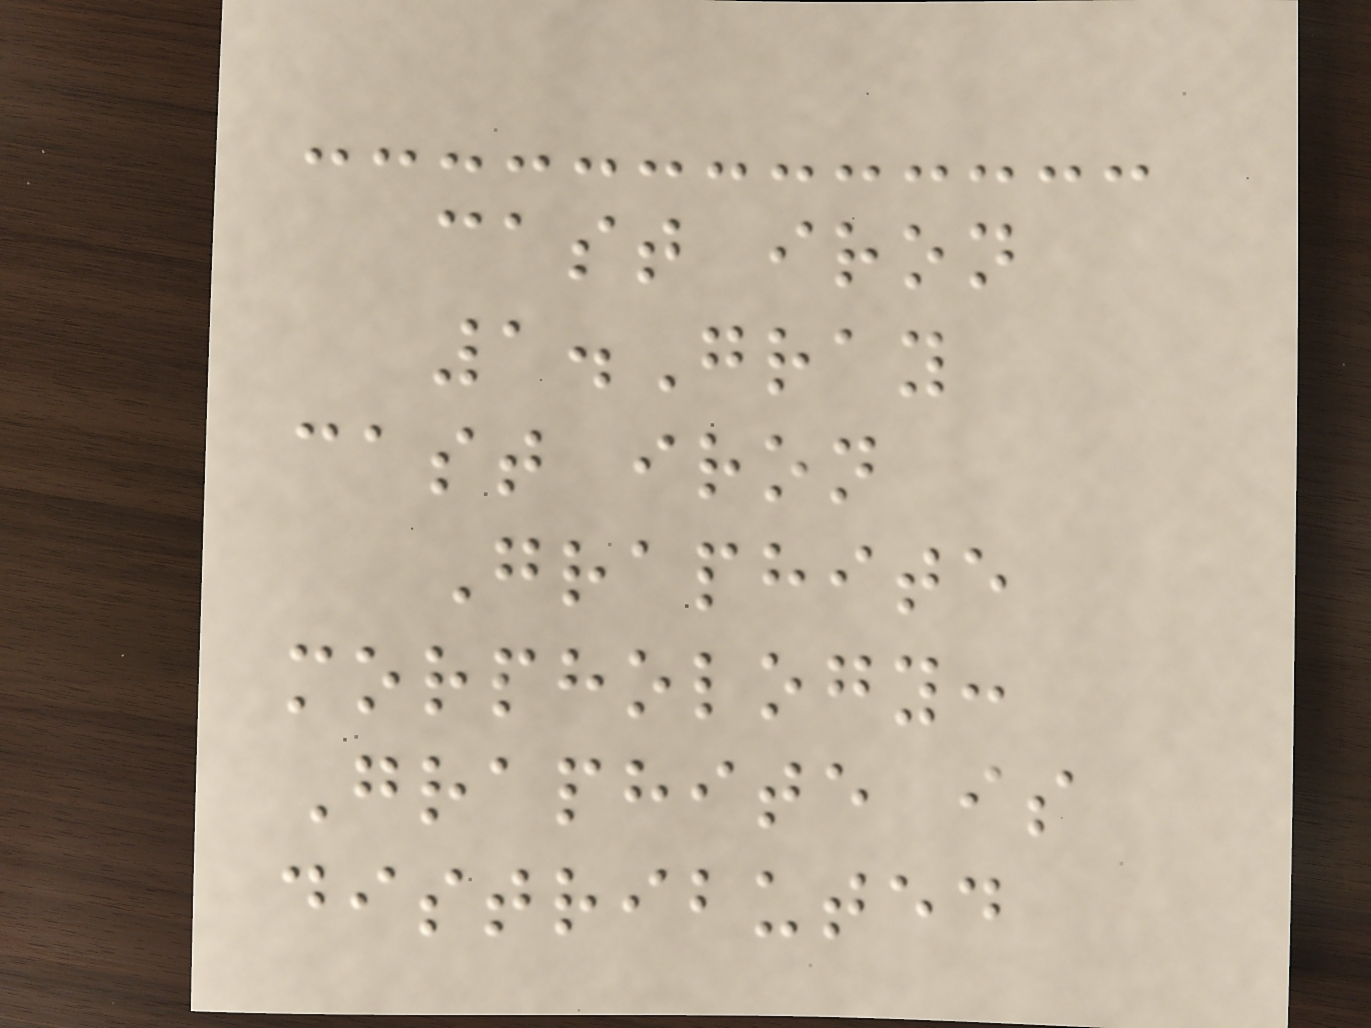cast iron
1.Gray
cast iron
Graphite
morphology:
Graphite is
distributed
